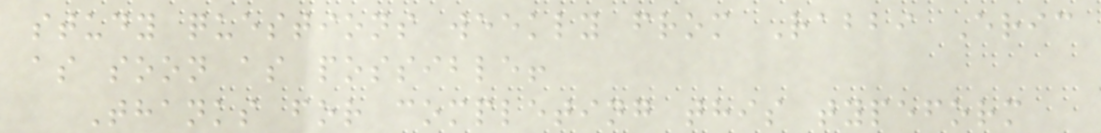study questions weekly from Rabbi Eric
as soon as possible!
Thanks for completing this typeform
